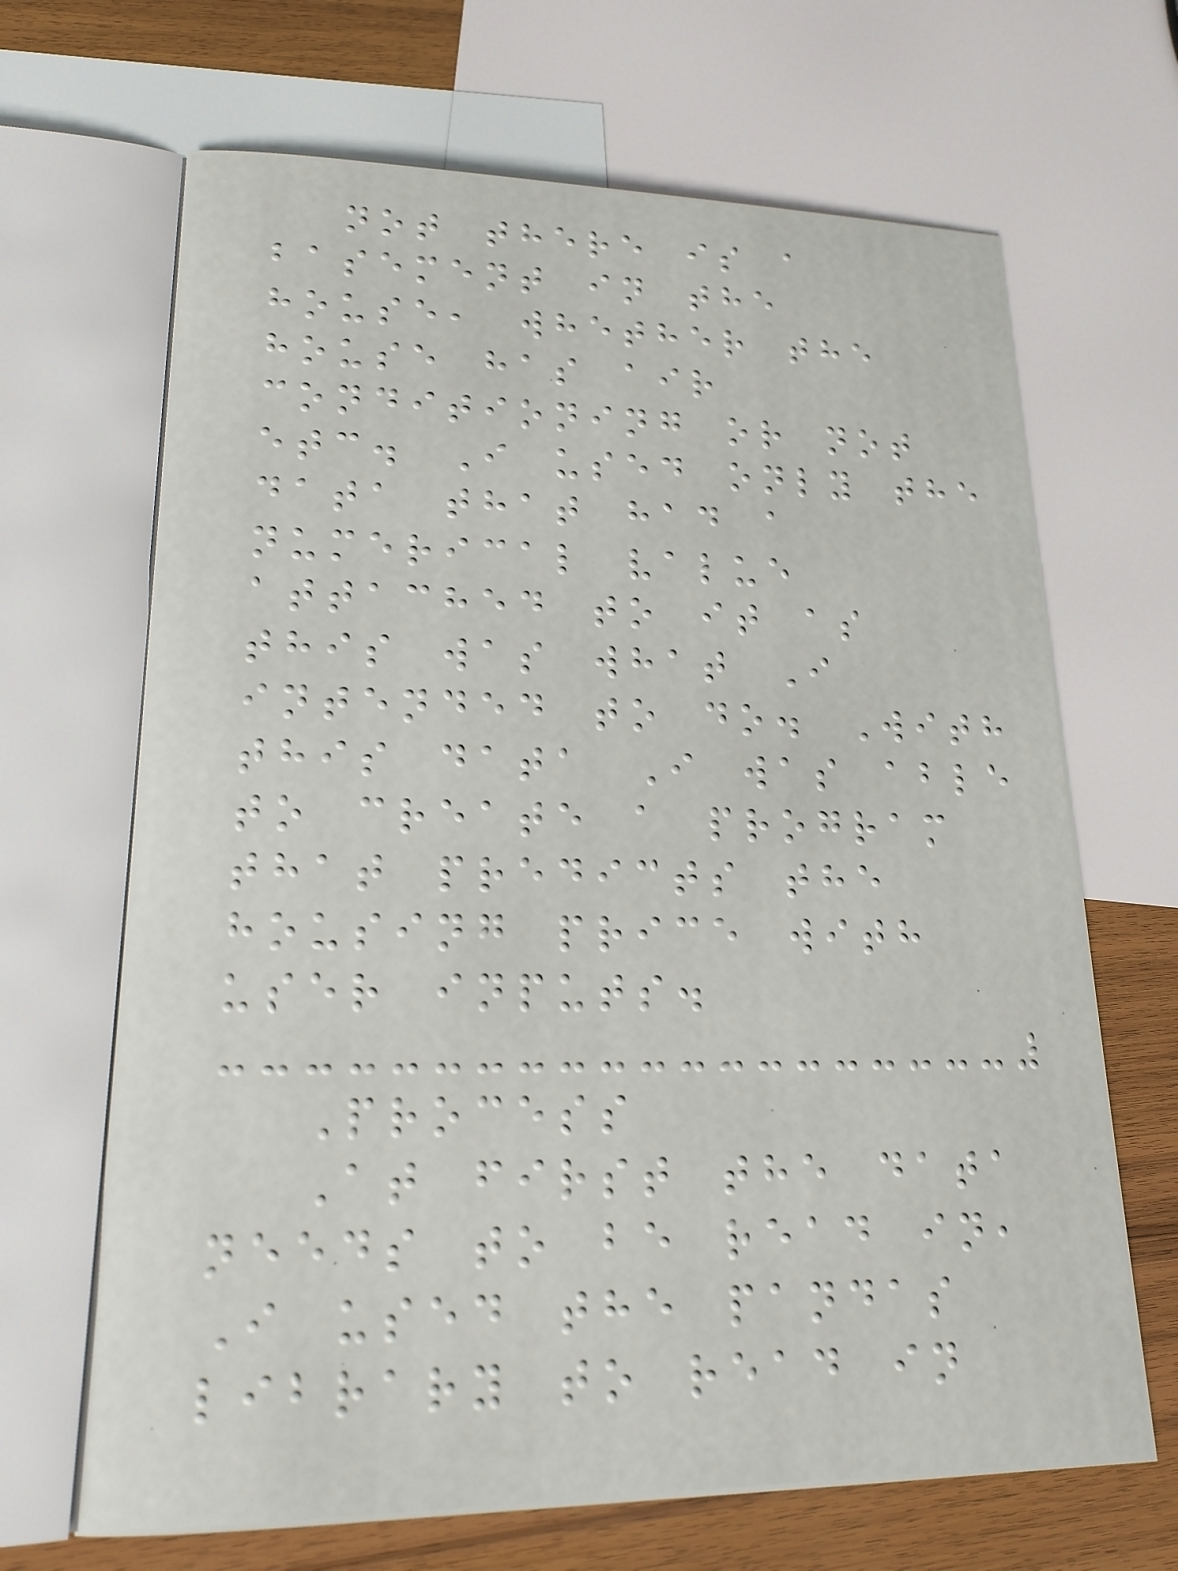not there is a
basement in the
house, whether the
house has air
conditioning or not
etc. I used only the
data that had a
numerical value
attached to it as
this was what I
intended to do. With
this data I was able
to create a program
that predicts the
housing price with
user inputs.
Process
At first the data
needs to be read in,
I used the pandas
library to read in
